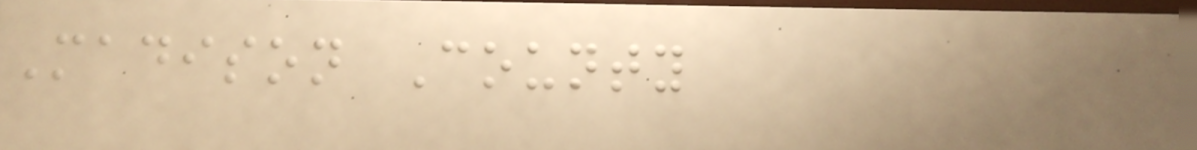Madison County
